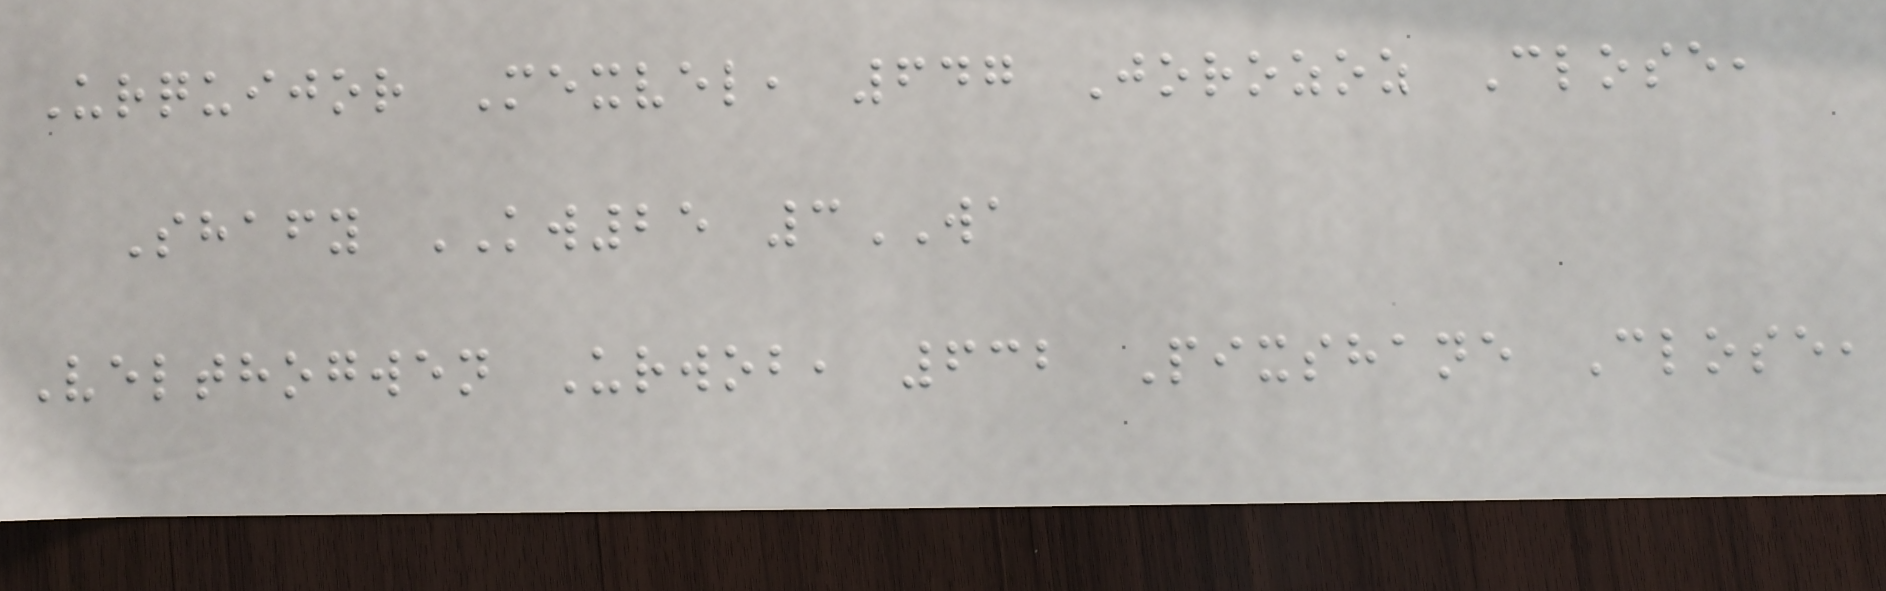Urquijor Mexvel, 647 Jorozoz Close,
Shafy KW25 3WA
Velthogwen Urwob, 632 Pixshane Close,
